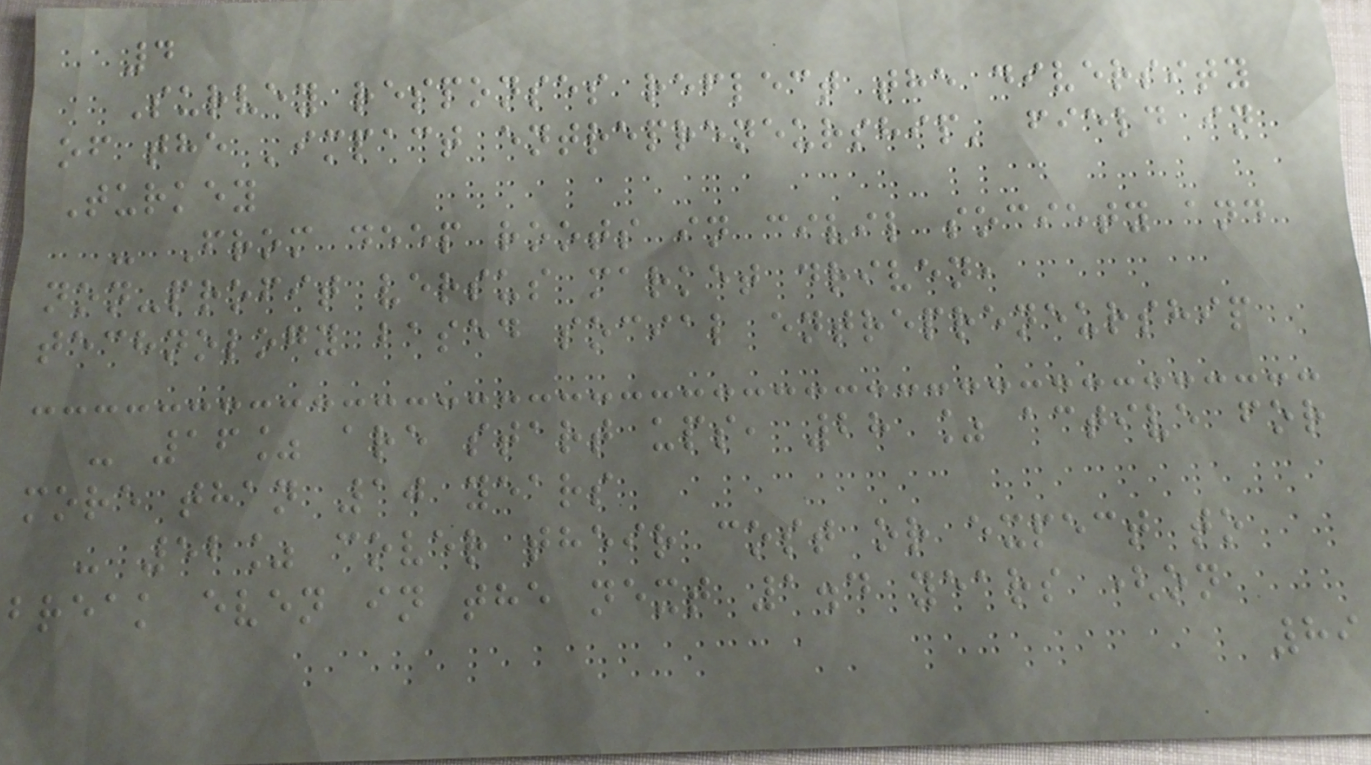4
Survey responses reflect the diversity
of the 'impact entrepreneurship' field in
Turkey
- From deep roots in civil society and
non-profit versus market driven,
technology based social entrepreneurship
- 16% are start ups, 28 % active for
more than 10 years
- 52% cover their cost or expect to
break even in the next 1.4 years (on
89
